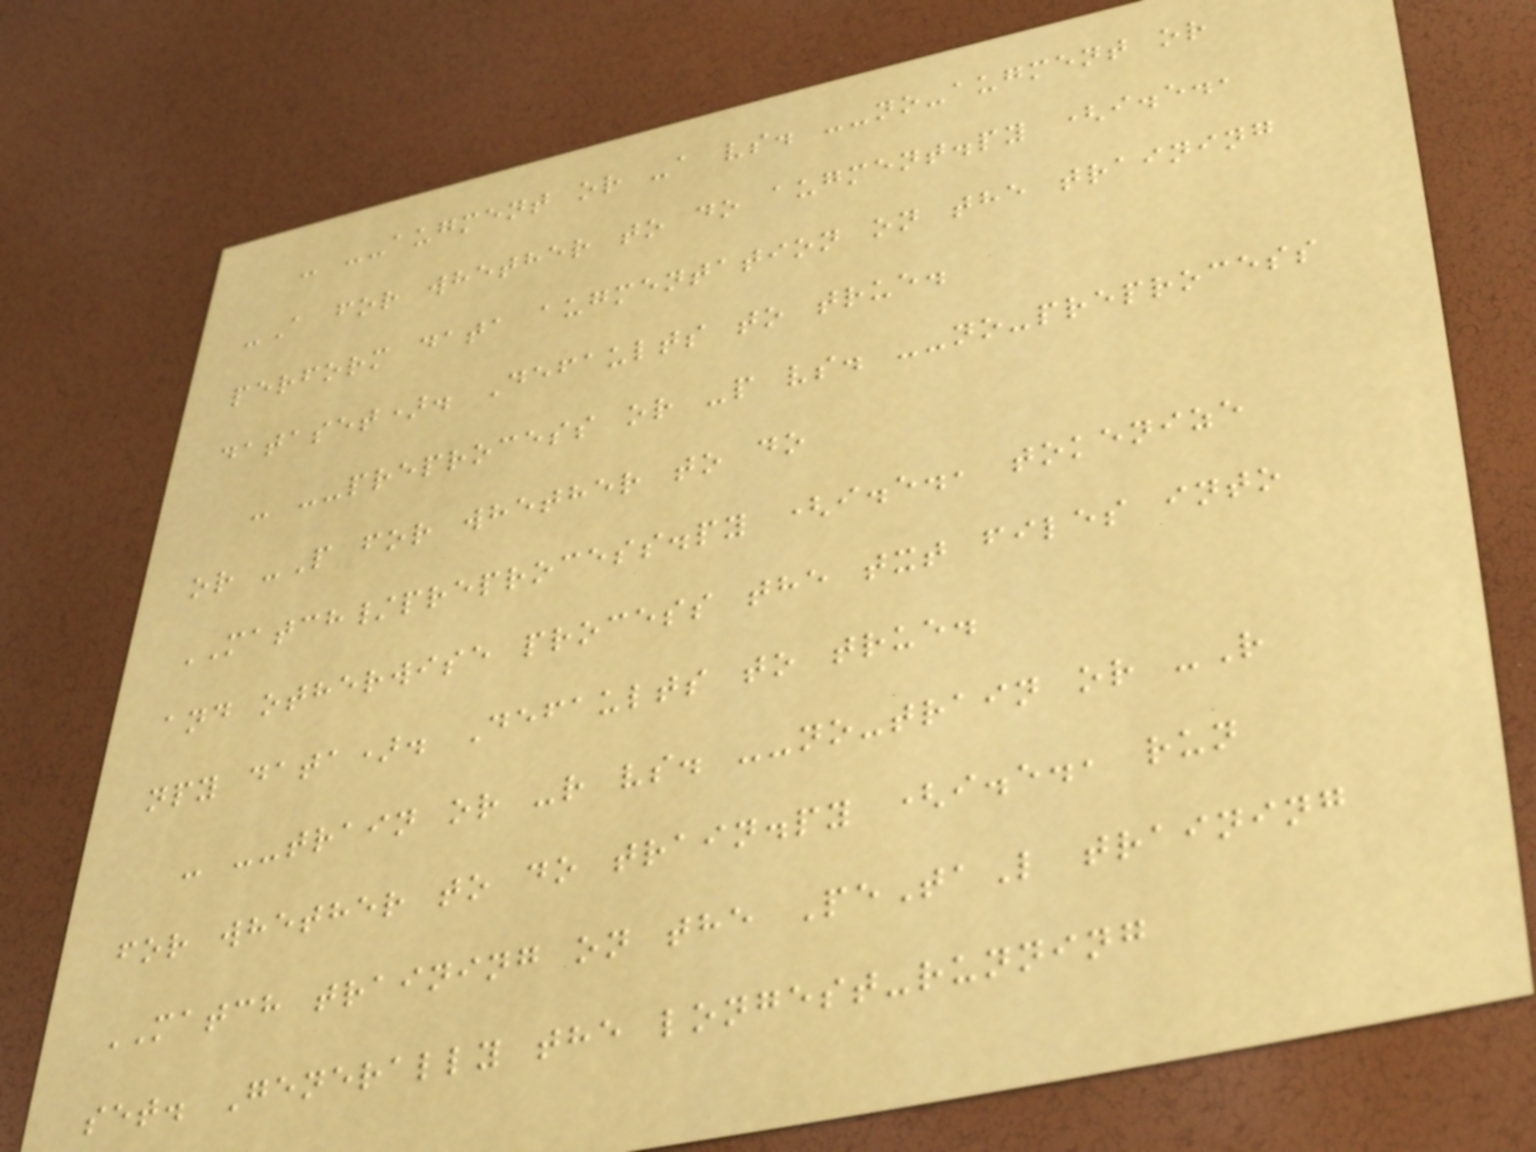- --augment or -a vs. --no-augment or
-A for whether to do augment.py (i.e.,
perform data augmentation on the training
dataset). Defaults to true.
- --preprocess or -p vs. --no-preprocess
or -P for whether to do
MATCH/preprocess.py (i.e., tokenize
and otherwise process the txt files into
npy data). Defaults to true.
- --train or -r vs. --no-train or -R
for whether to do train.py (i.e., run
MATCH training on the PeTaL training
set. Generally the longest-running
